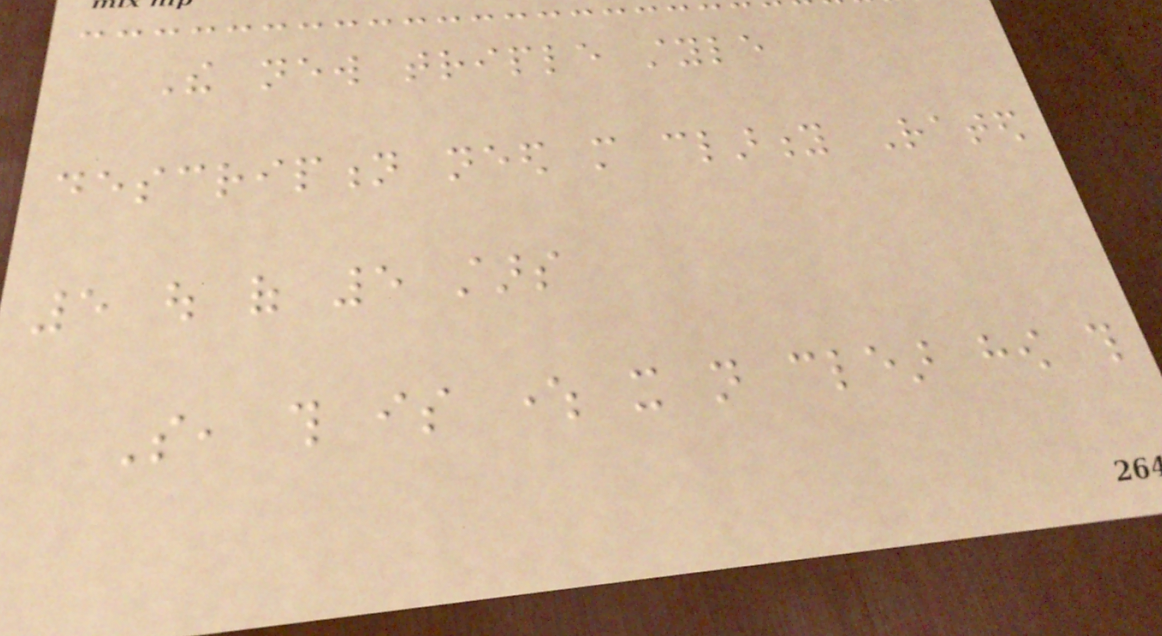The new triple style
description need more clarity Rated
5 out of 5 stars
So, this is where it not clear how this
